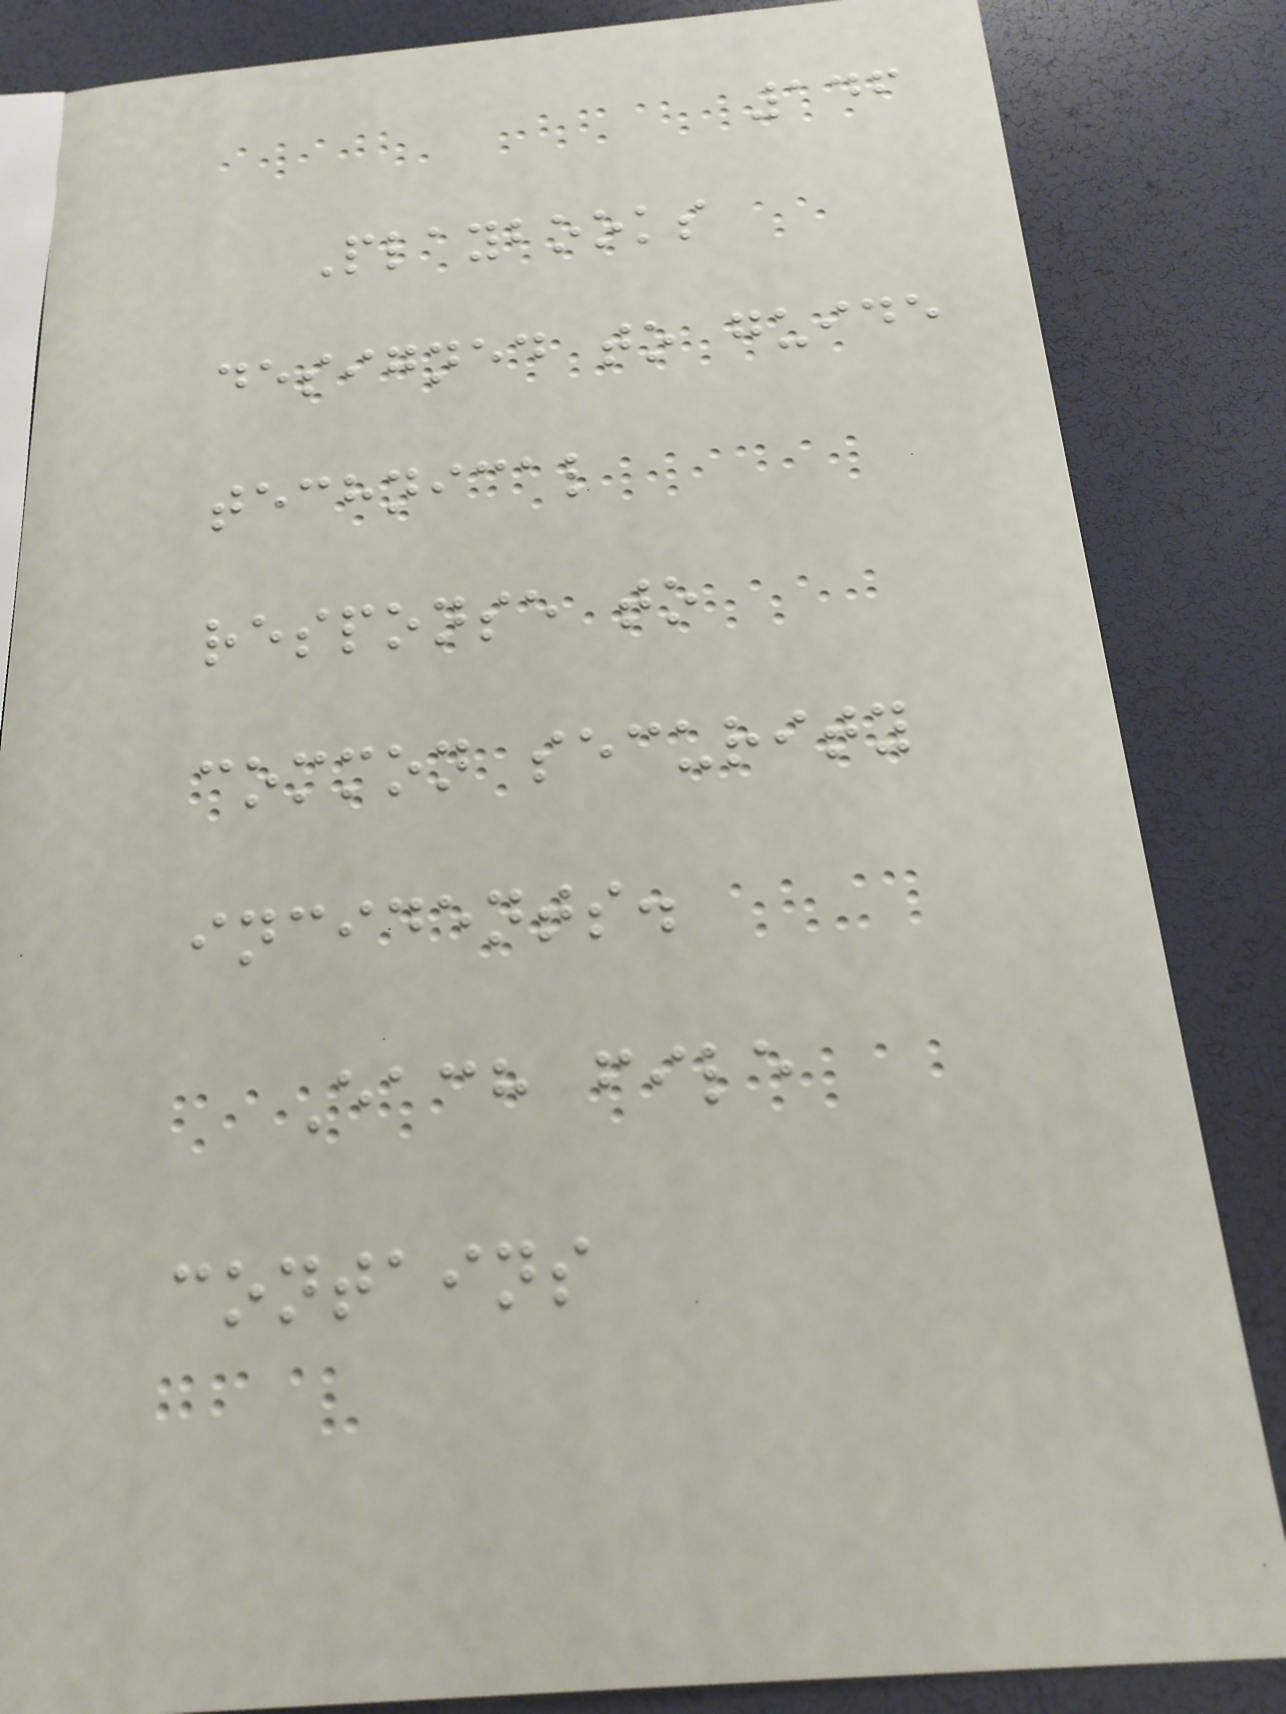146
Playbooks
designed to guide
technical
response to
common security
incidents.
Each file
contains
